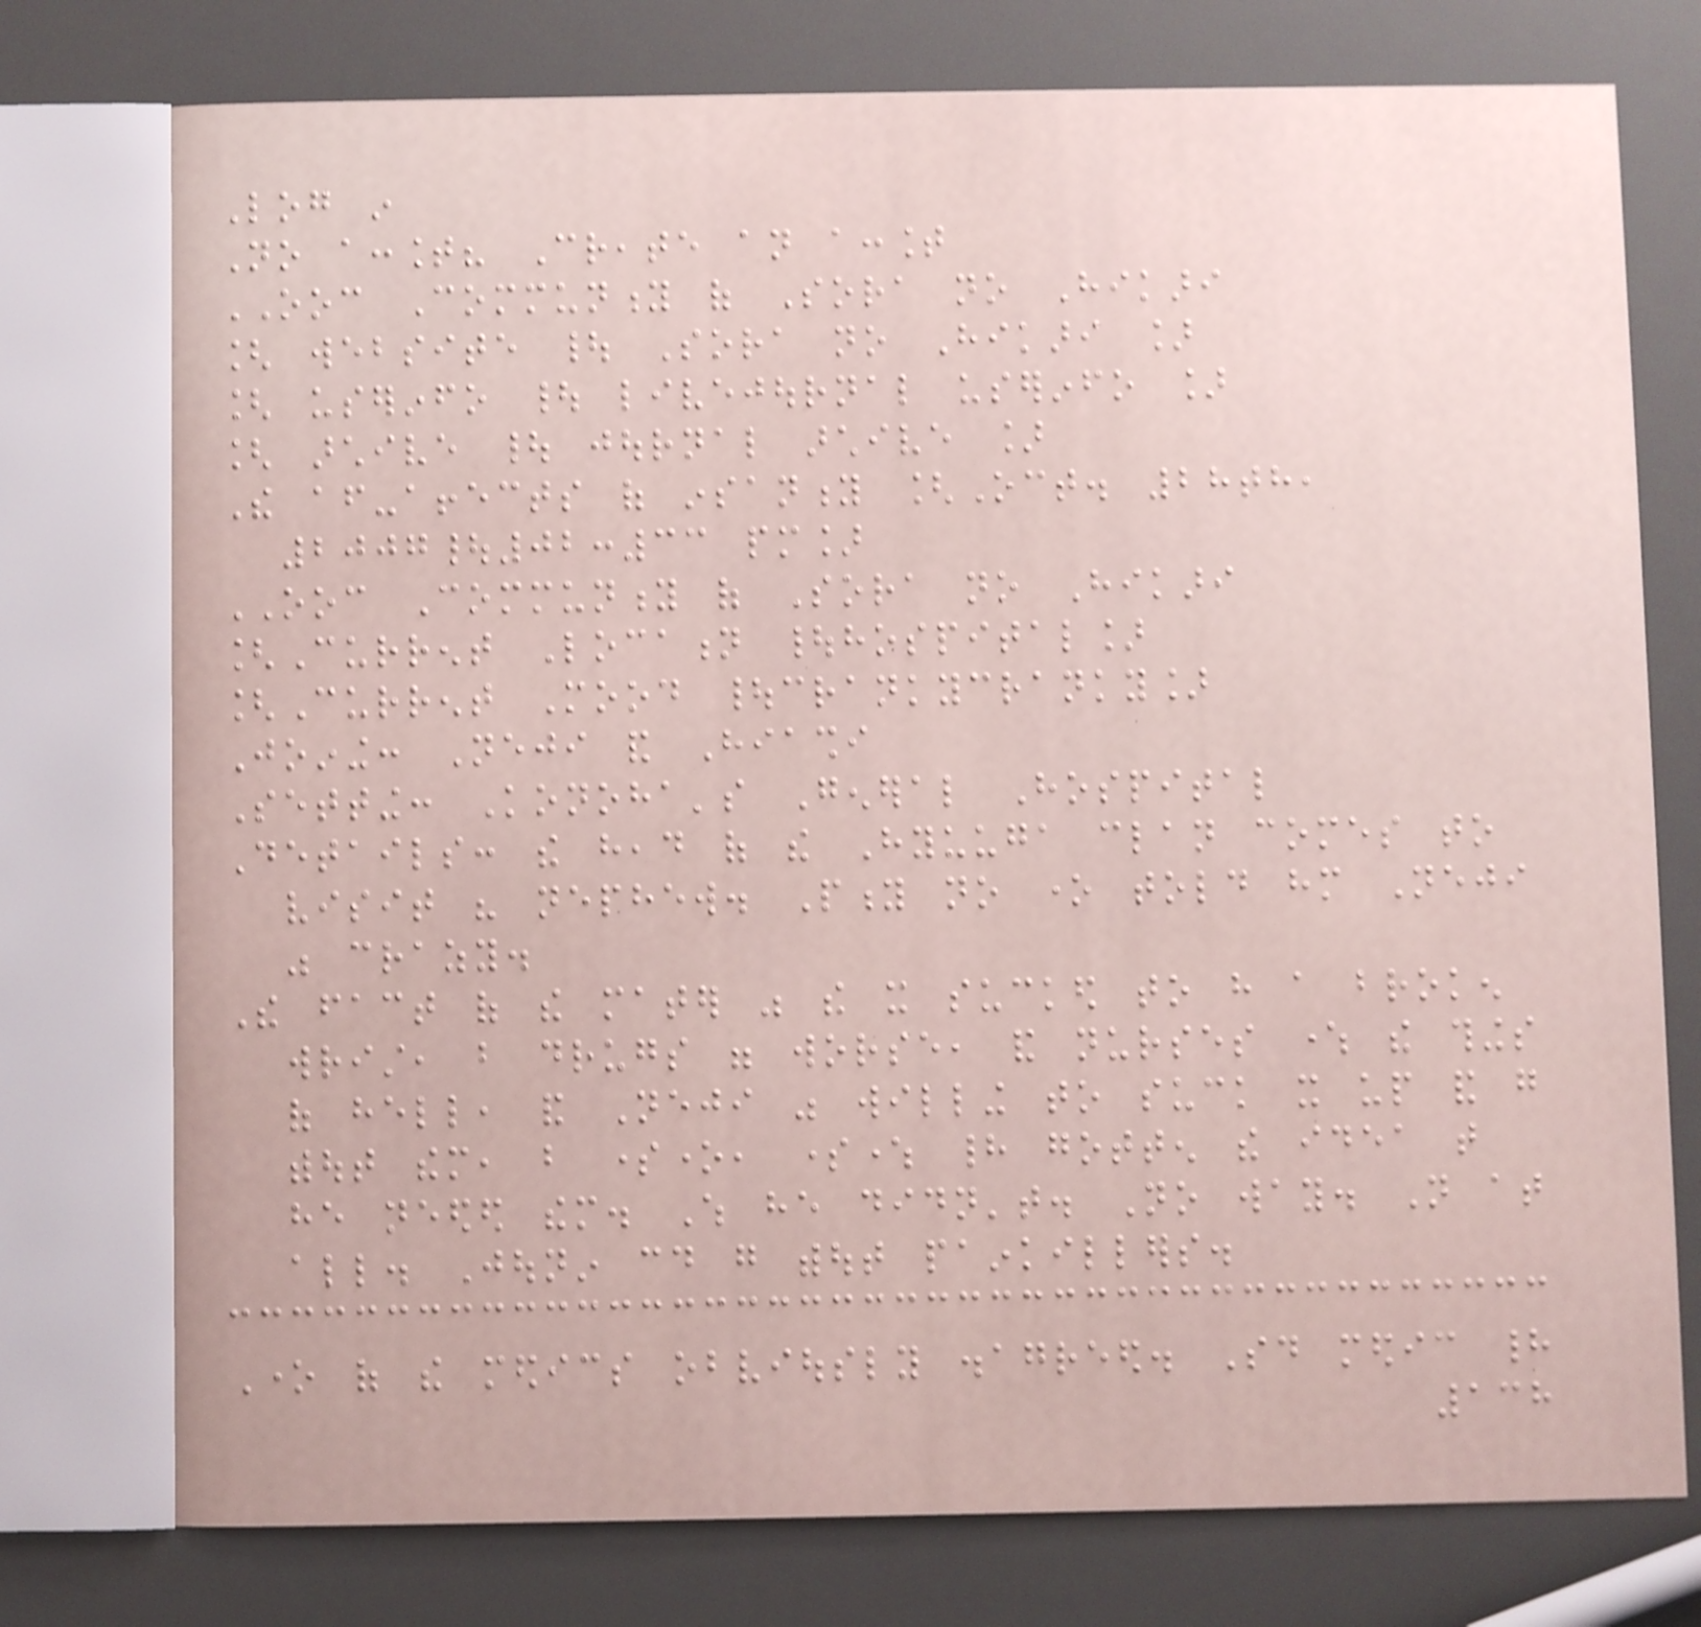Log in
No account? Create an account
OOC Community of Sora no Hikari
[ website | Sora no Hikari ]
[ userinfo | livejournal userinfo ]
[ archive | journal archive ]
The after-affects of insanity [Oct. 28th,
2007|02:33 pm]
OOC Community of Sora no Hikari
[Current Location |hospital]
[Current Mood |crankycranky]
Joining: Neji and Hiashi
Setting: Konoha's General Hospital
Details: the head of the Hyuuga clan comes to
visit his nephew. Pity no one told him Neji
was crazy.
The fact of the mater was the it sucked to have a broken
wrist, but drugs were worse, and nurses where the things
of hell, and Neji was willing to suck it up and go
without them, but someone, somewhere had gotten the idea that
he needed them. Which he didn't. No way. Not at
all. Jounin could go without painkillers.
One of the medics obviously disagreed. Said medic had
138
